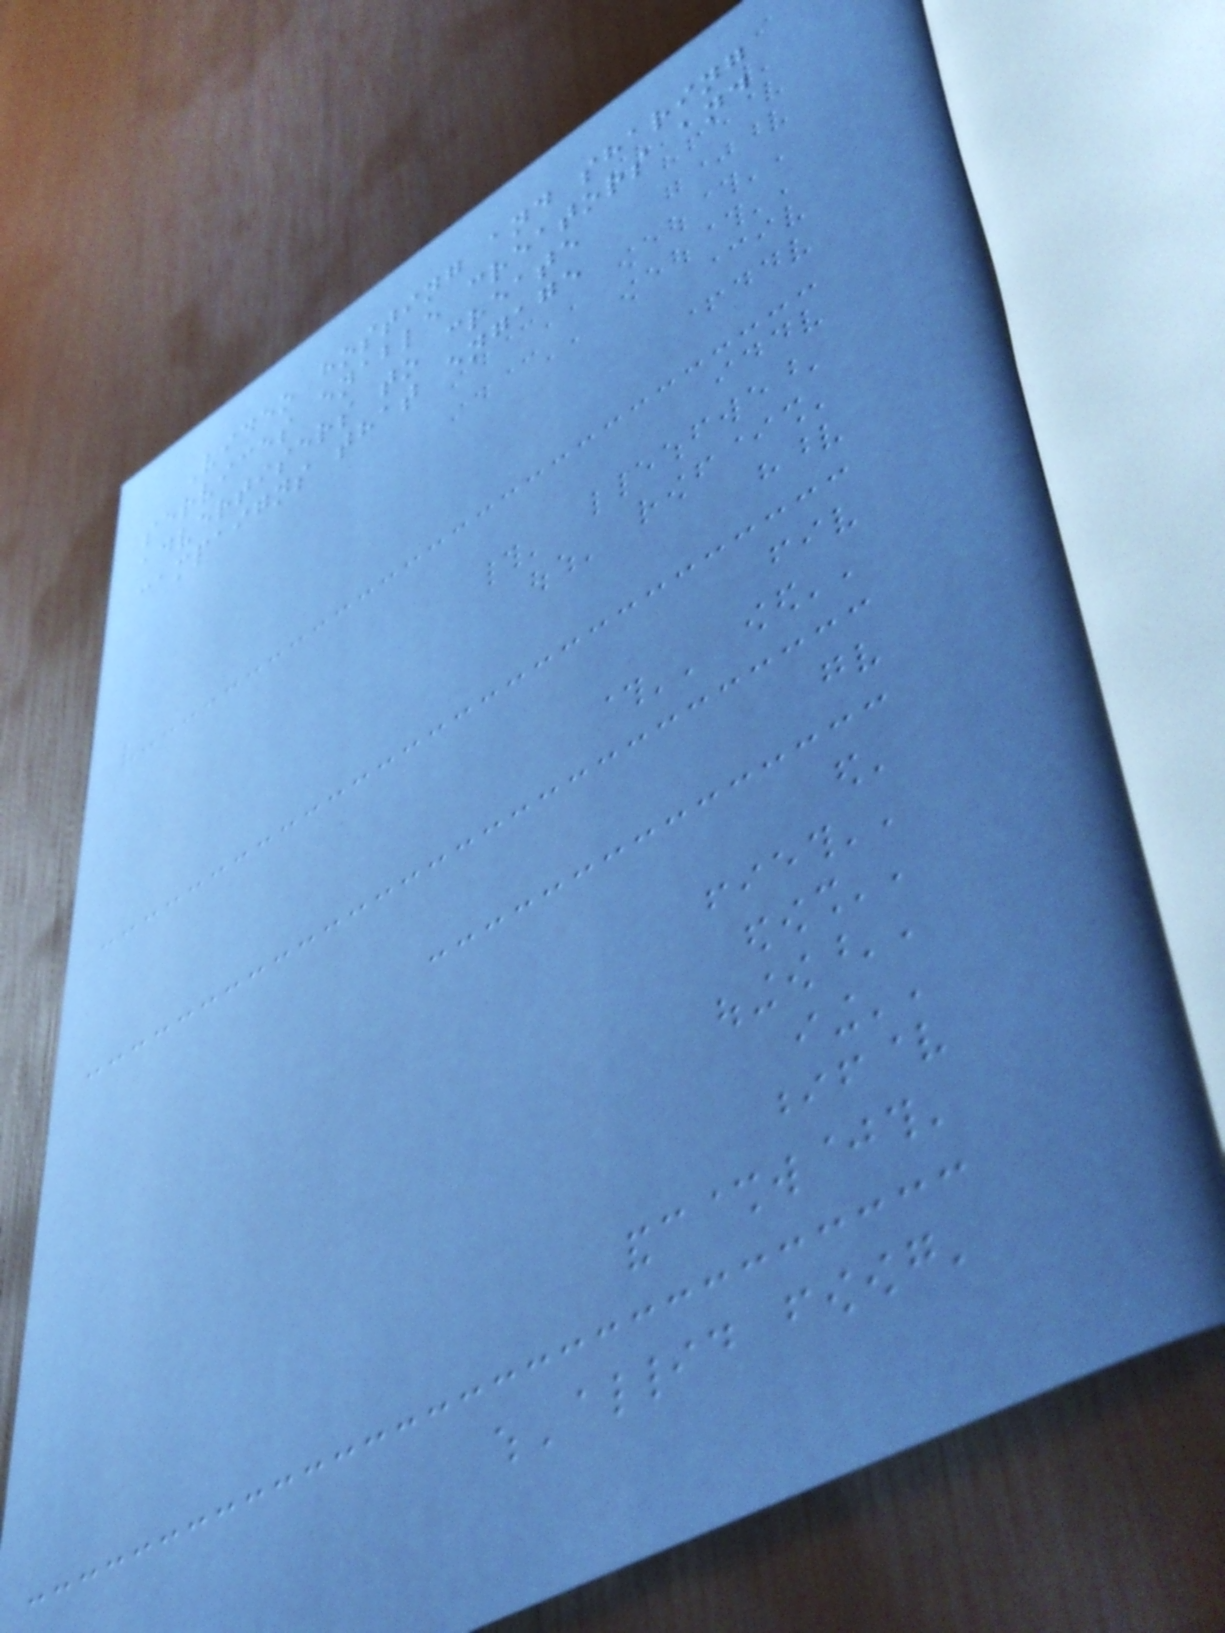Video hosting and sharing
services enable creators and
advertisers to create
campaigns that engage
